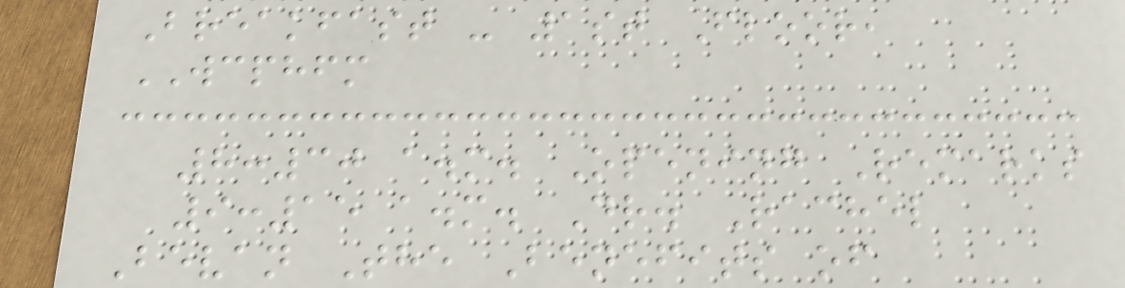Breakfast - 1st Floor,
WCPHFM
8:30 a.m. Opening Remarks
9:15 a.m. Dr. Rachel
Bevan The Benefits of
